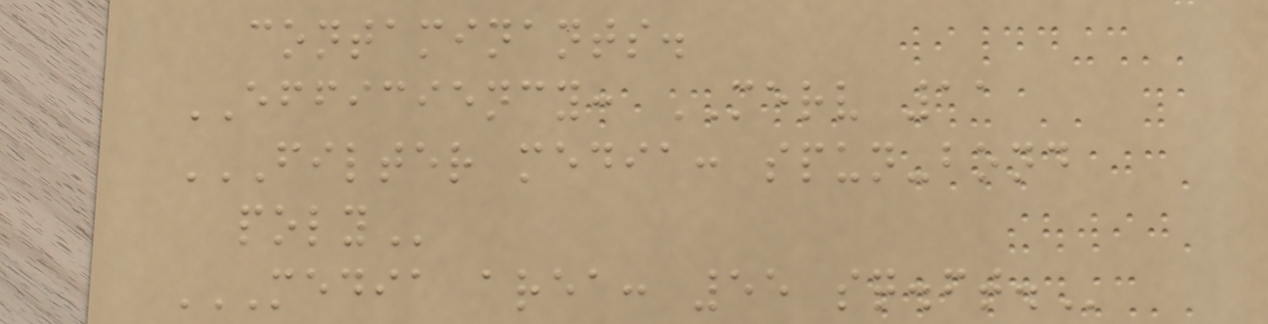contaminants.
EFFICIENCY: MERV 11
FILTER MEDIA: SPUN-BOND
POLY
MEDIA AREA: 55 SQ.FT.
